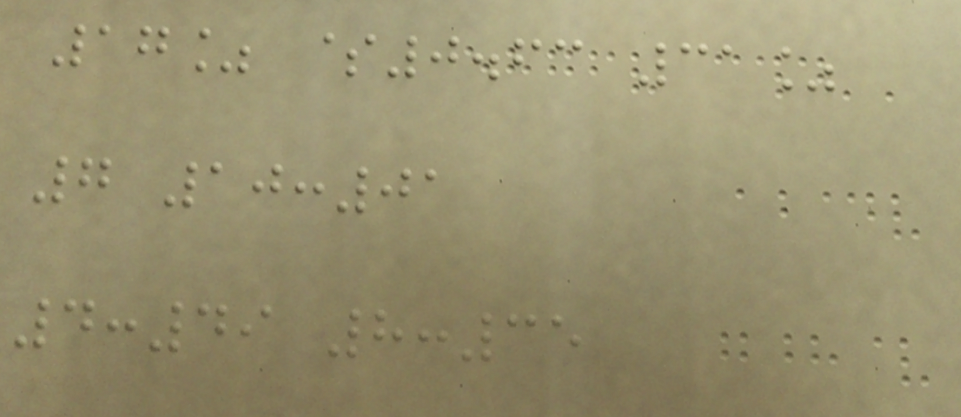17% $0.63 31%
7 10:01
4:49 8:35
